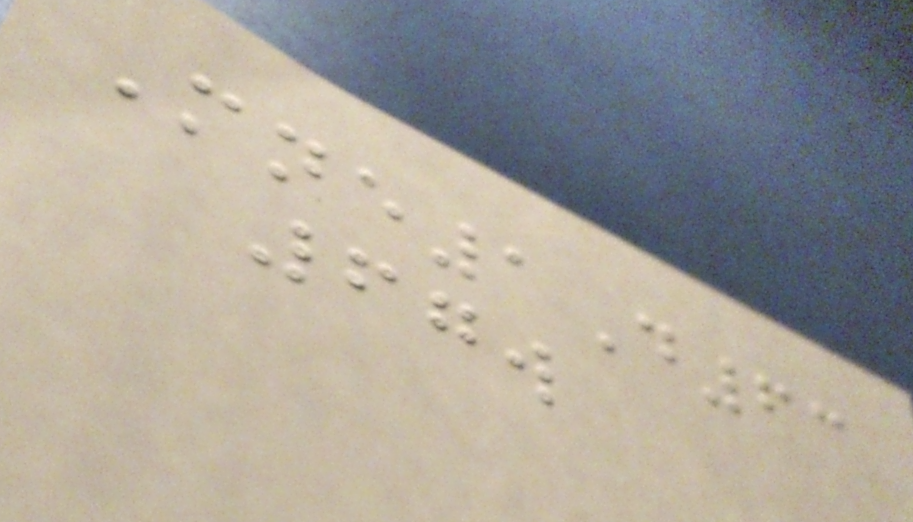Mne1D63
67w
